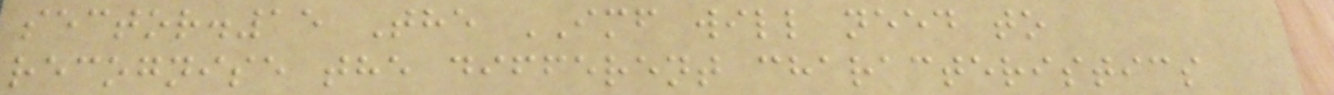sector.15 The IMF will need to
recognise the different characteristics
